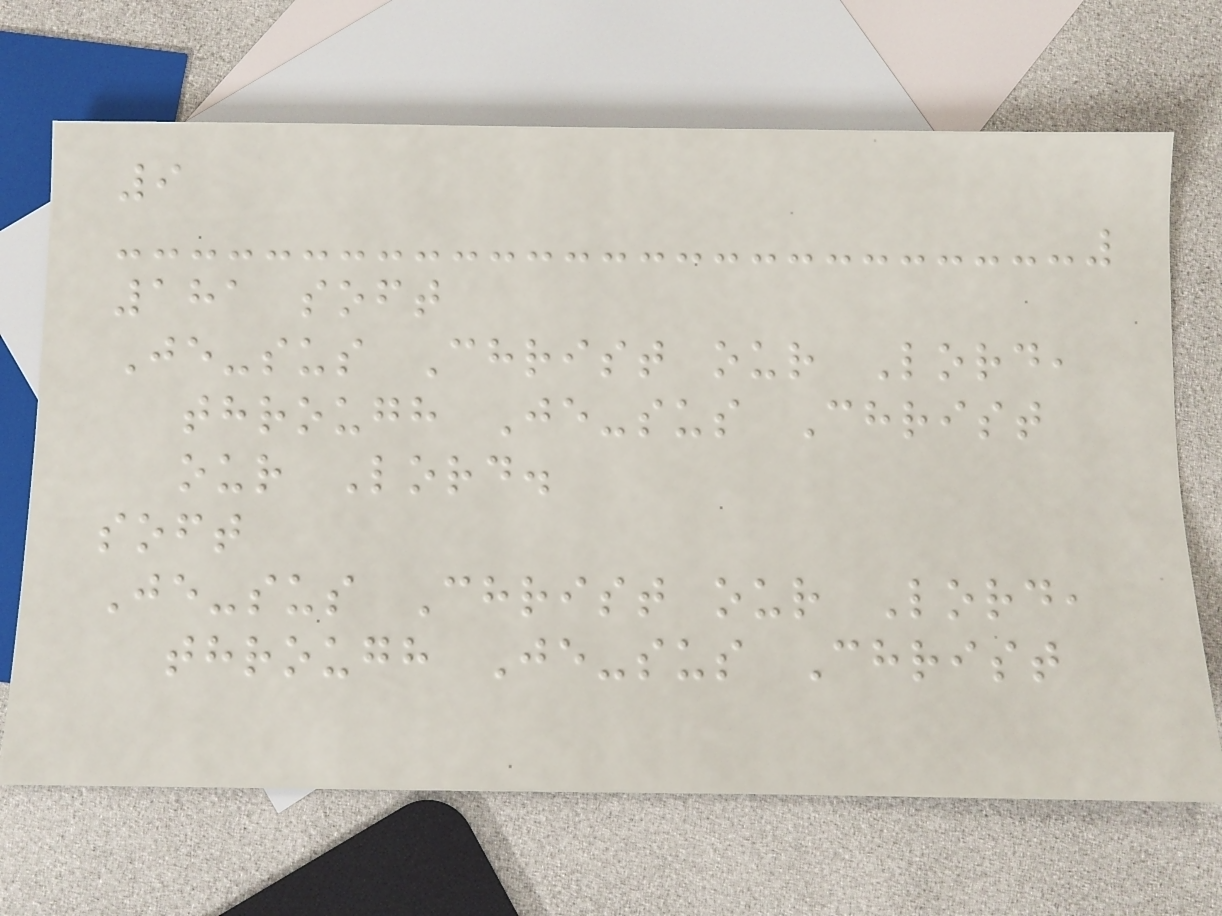9
181 soft
Je-sus Christ our Lord,
through Je-sus Christ
our Lord.
soft
Je-sus Christ our Lord,
through Je-sus Christ
